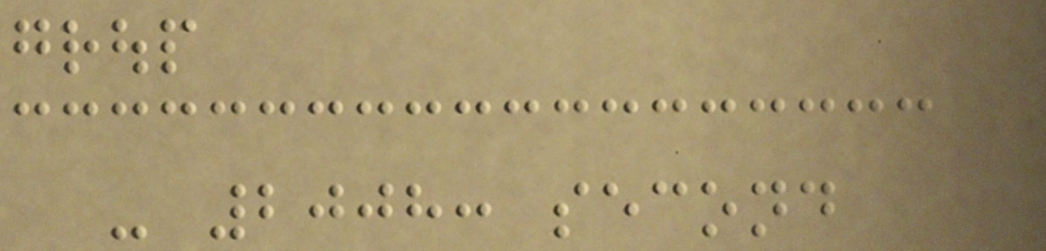group
- 2008: second
